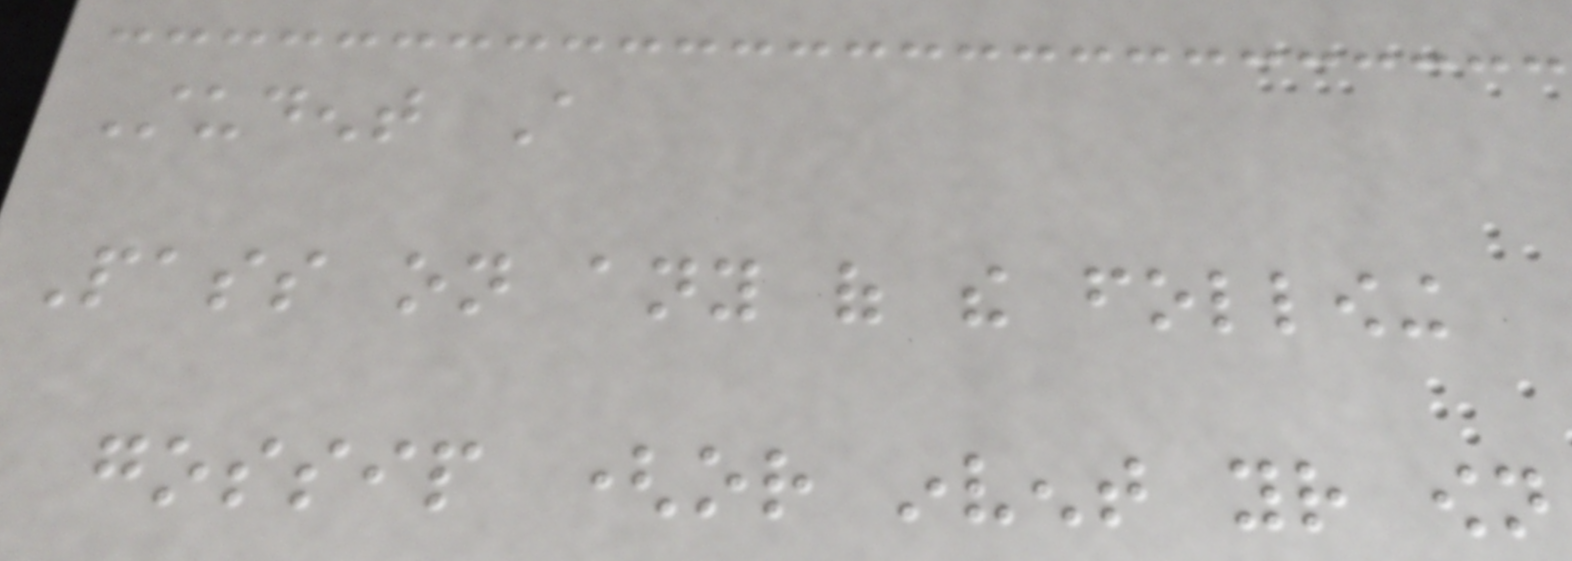Student A
Pass on any of the following
gossip (or invent your own
